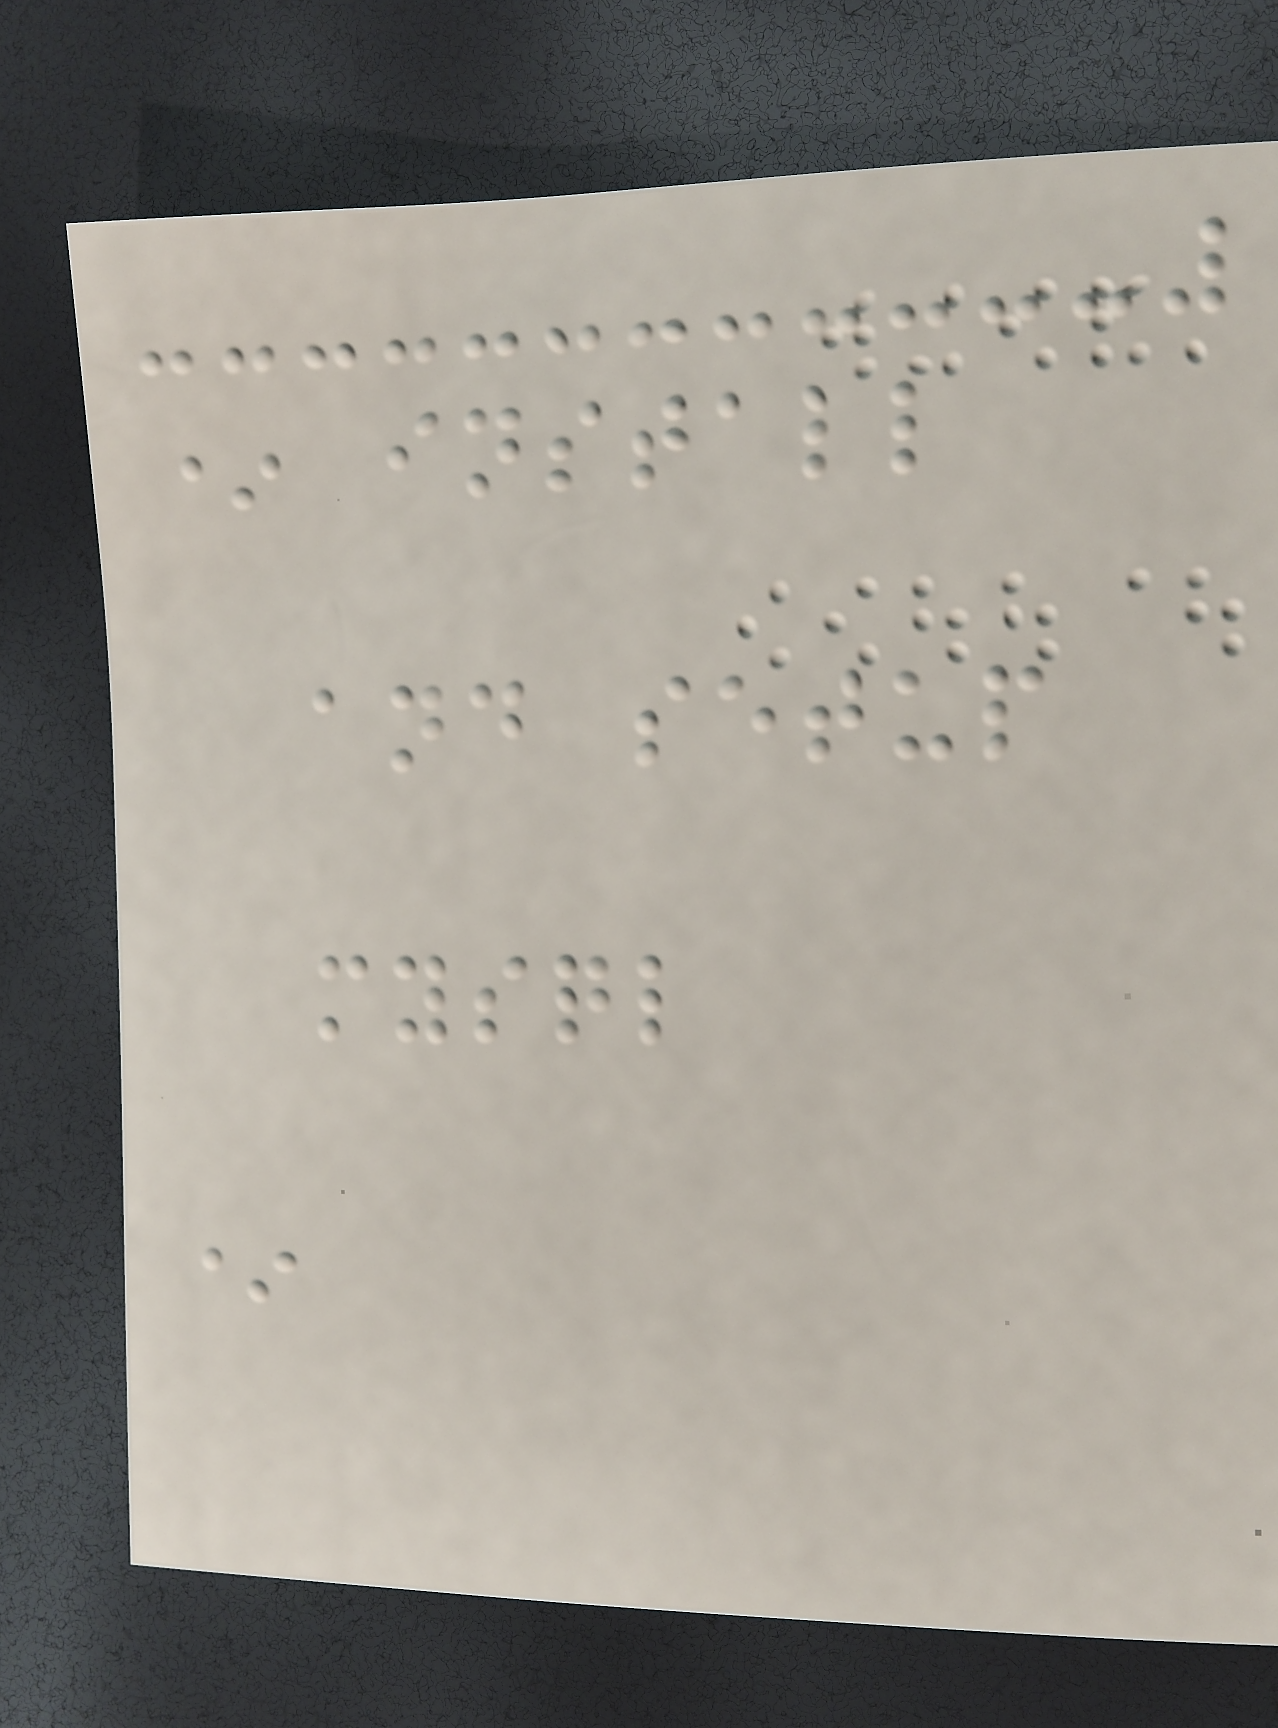* install
and setup
mysql
*
